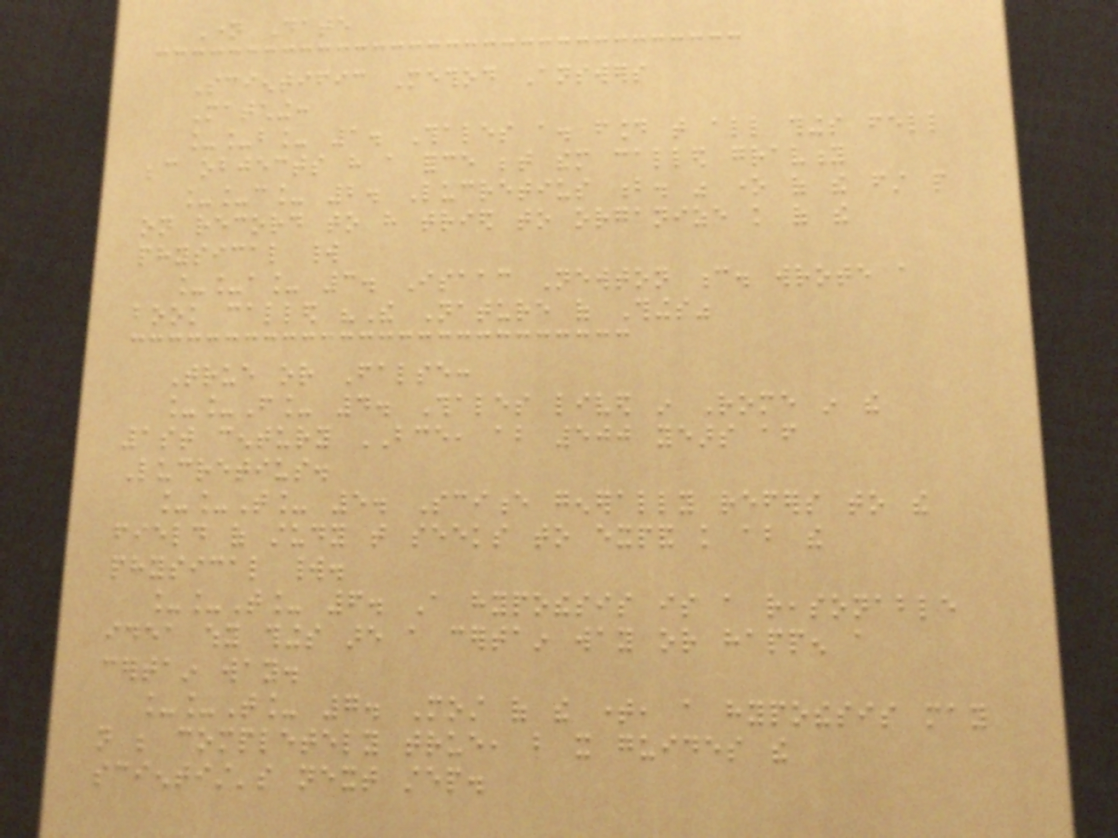Name Date
Scientific Method Answers
Matching:
__b_ 1. Thales a. found that all things fell
because objects have a force between them called gravity
__c_ 2. Lucretius b. was one of the first people
on record to have tried to organize knowledge of the
physical world
__a_ 3. Isaac Newton c. wrote a
book called "The Nature of Things"
True or False:
__F_ 4. Thales lived in Rome in the
1st century BCE, about 500 years after
Lucretius.
__T_ 5. Science generally refers to the
field of study that seeks to expand knowledge about the
physical world.
__T_ 6. A hypothesis is a reasonable
idea why things are a certain way or happen a
certain way.
__T_ 7. Most of the time, a hypothesis may
not be completely true, but it guides the
scientist's next step.
